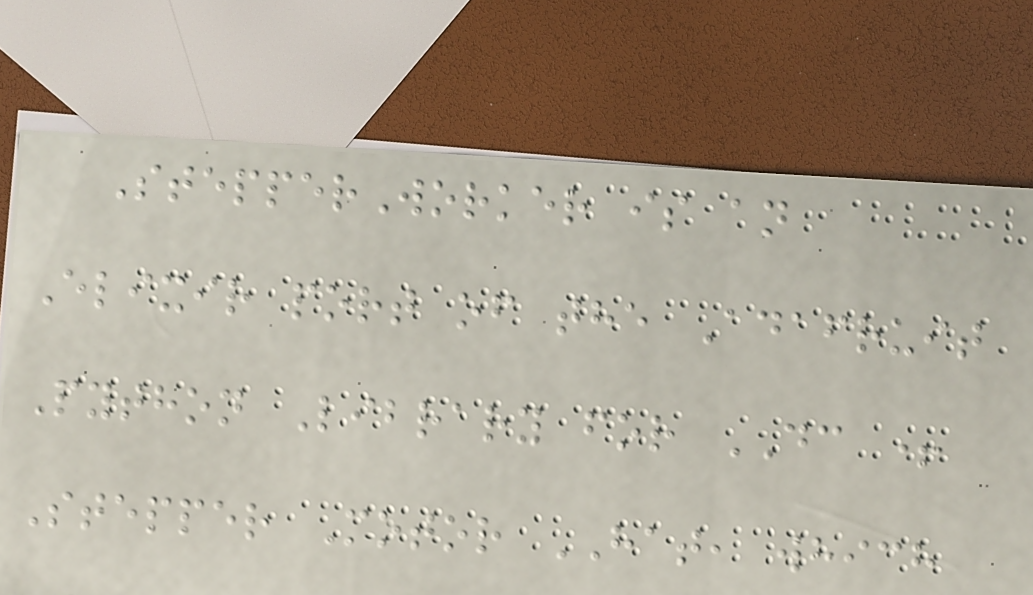StepperWorker is an
Elixir port of the Adafruit
Python Library for DC +
Stepper Motor HAT, which
